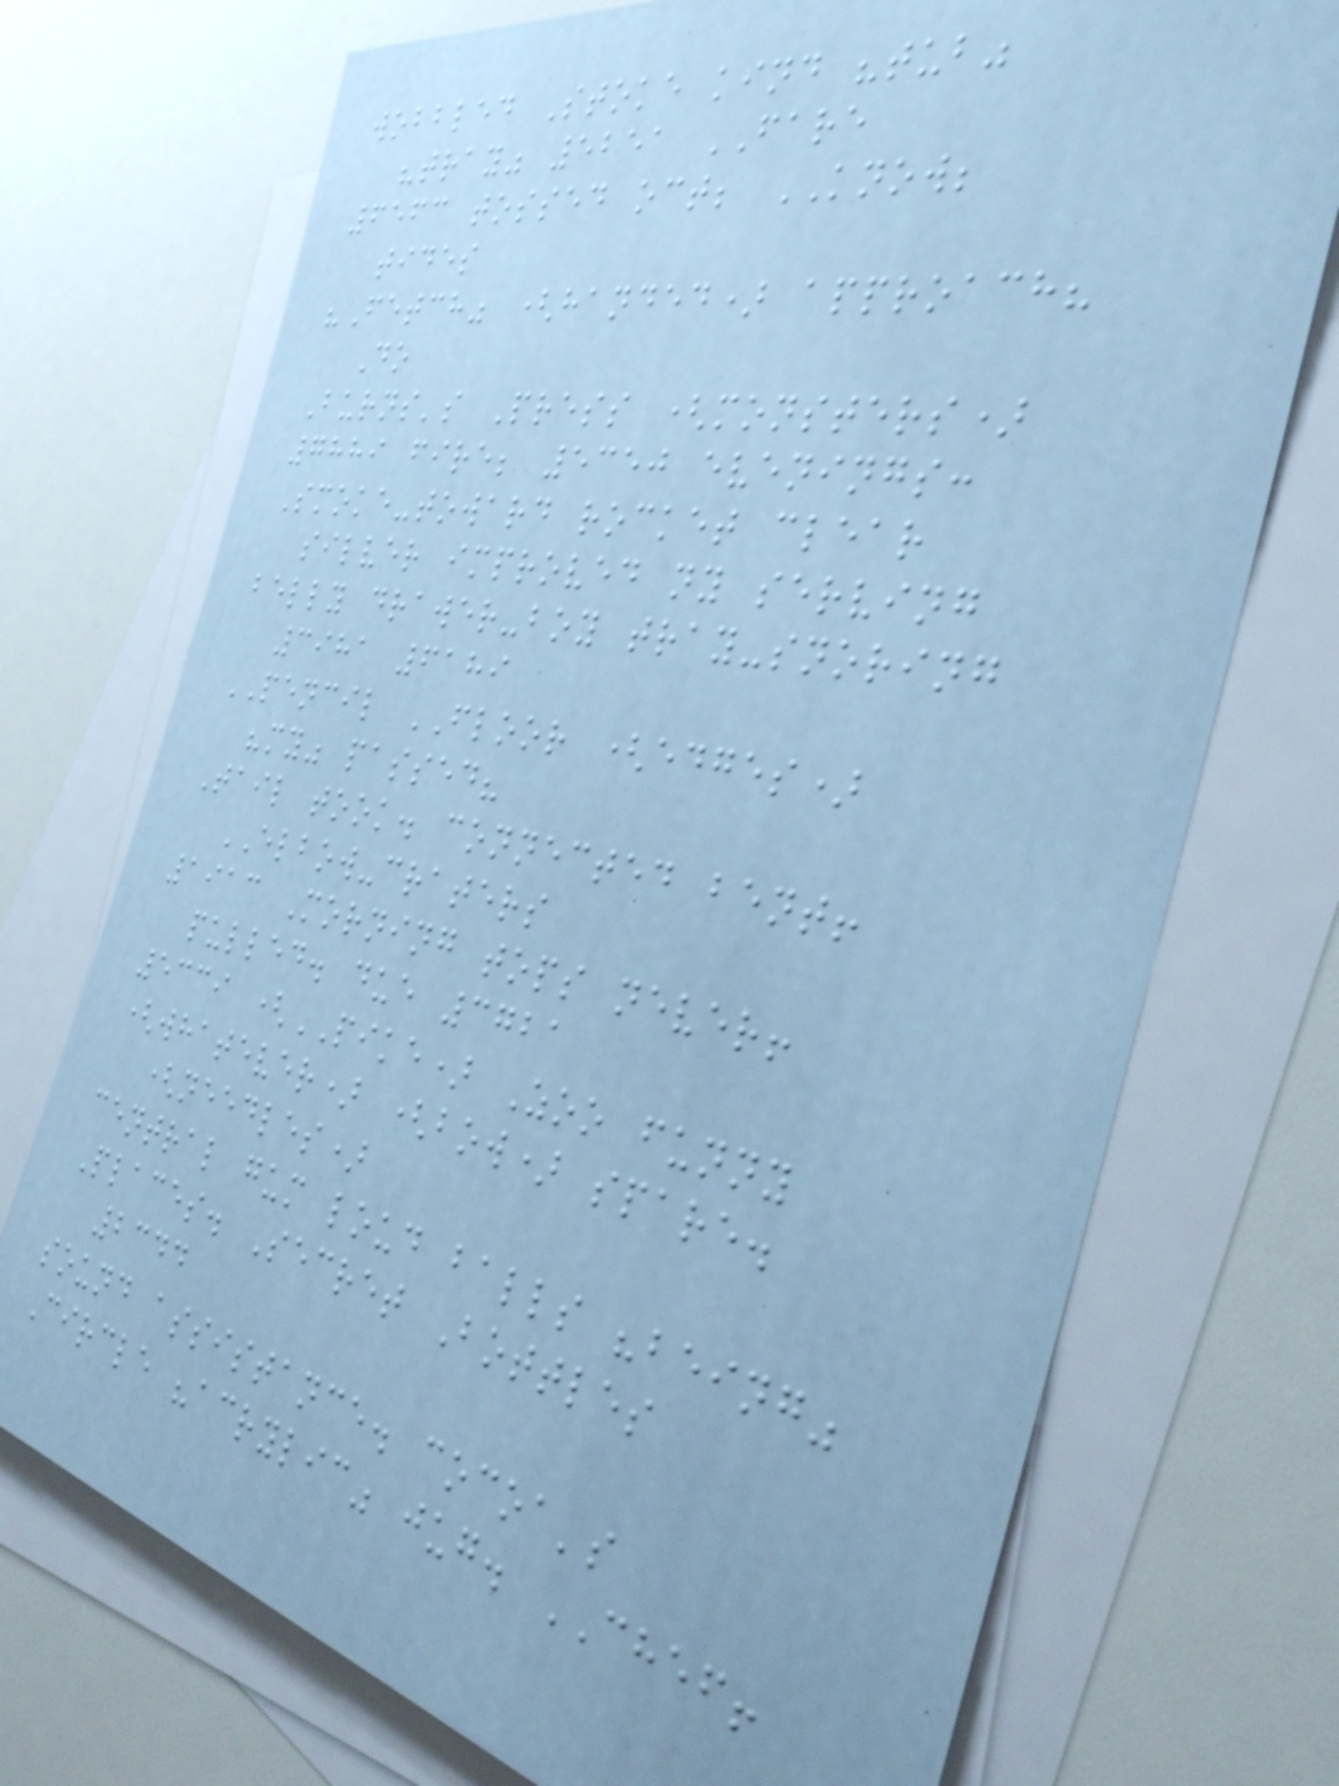wobbled Stoke kind "tub"
"tray" 5251 FARE
6563 tossed oct; KNOW;
tides
"Fetch" (handed) approach?
Do
Burns's Press (monsters)
7889 fire; 5350 evenings:
Smoke-toward rocket clear
silver improved ny serving
belly drawer-boy tray-snoring
3981 6189
PENCIL FLOOR (edges)
"my" passed?
Tail took. connected bent!
ELBOW-craters
1913 Morning tops never!
pulled. due 3721
5339 (PIKE) Zoo funny
(whatever) (bow) spare.
(needles)
central gum loud balls "being"
Places. Secret Bottles
2344
sound assistance. cocoa's
Circle "acrylic" jug. CHEF!
